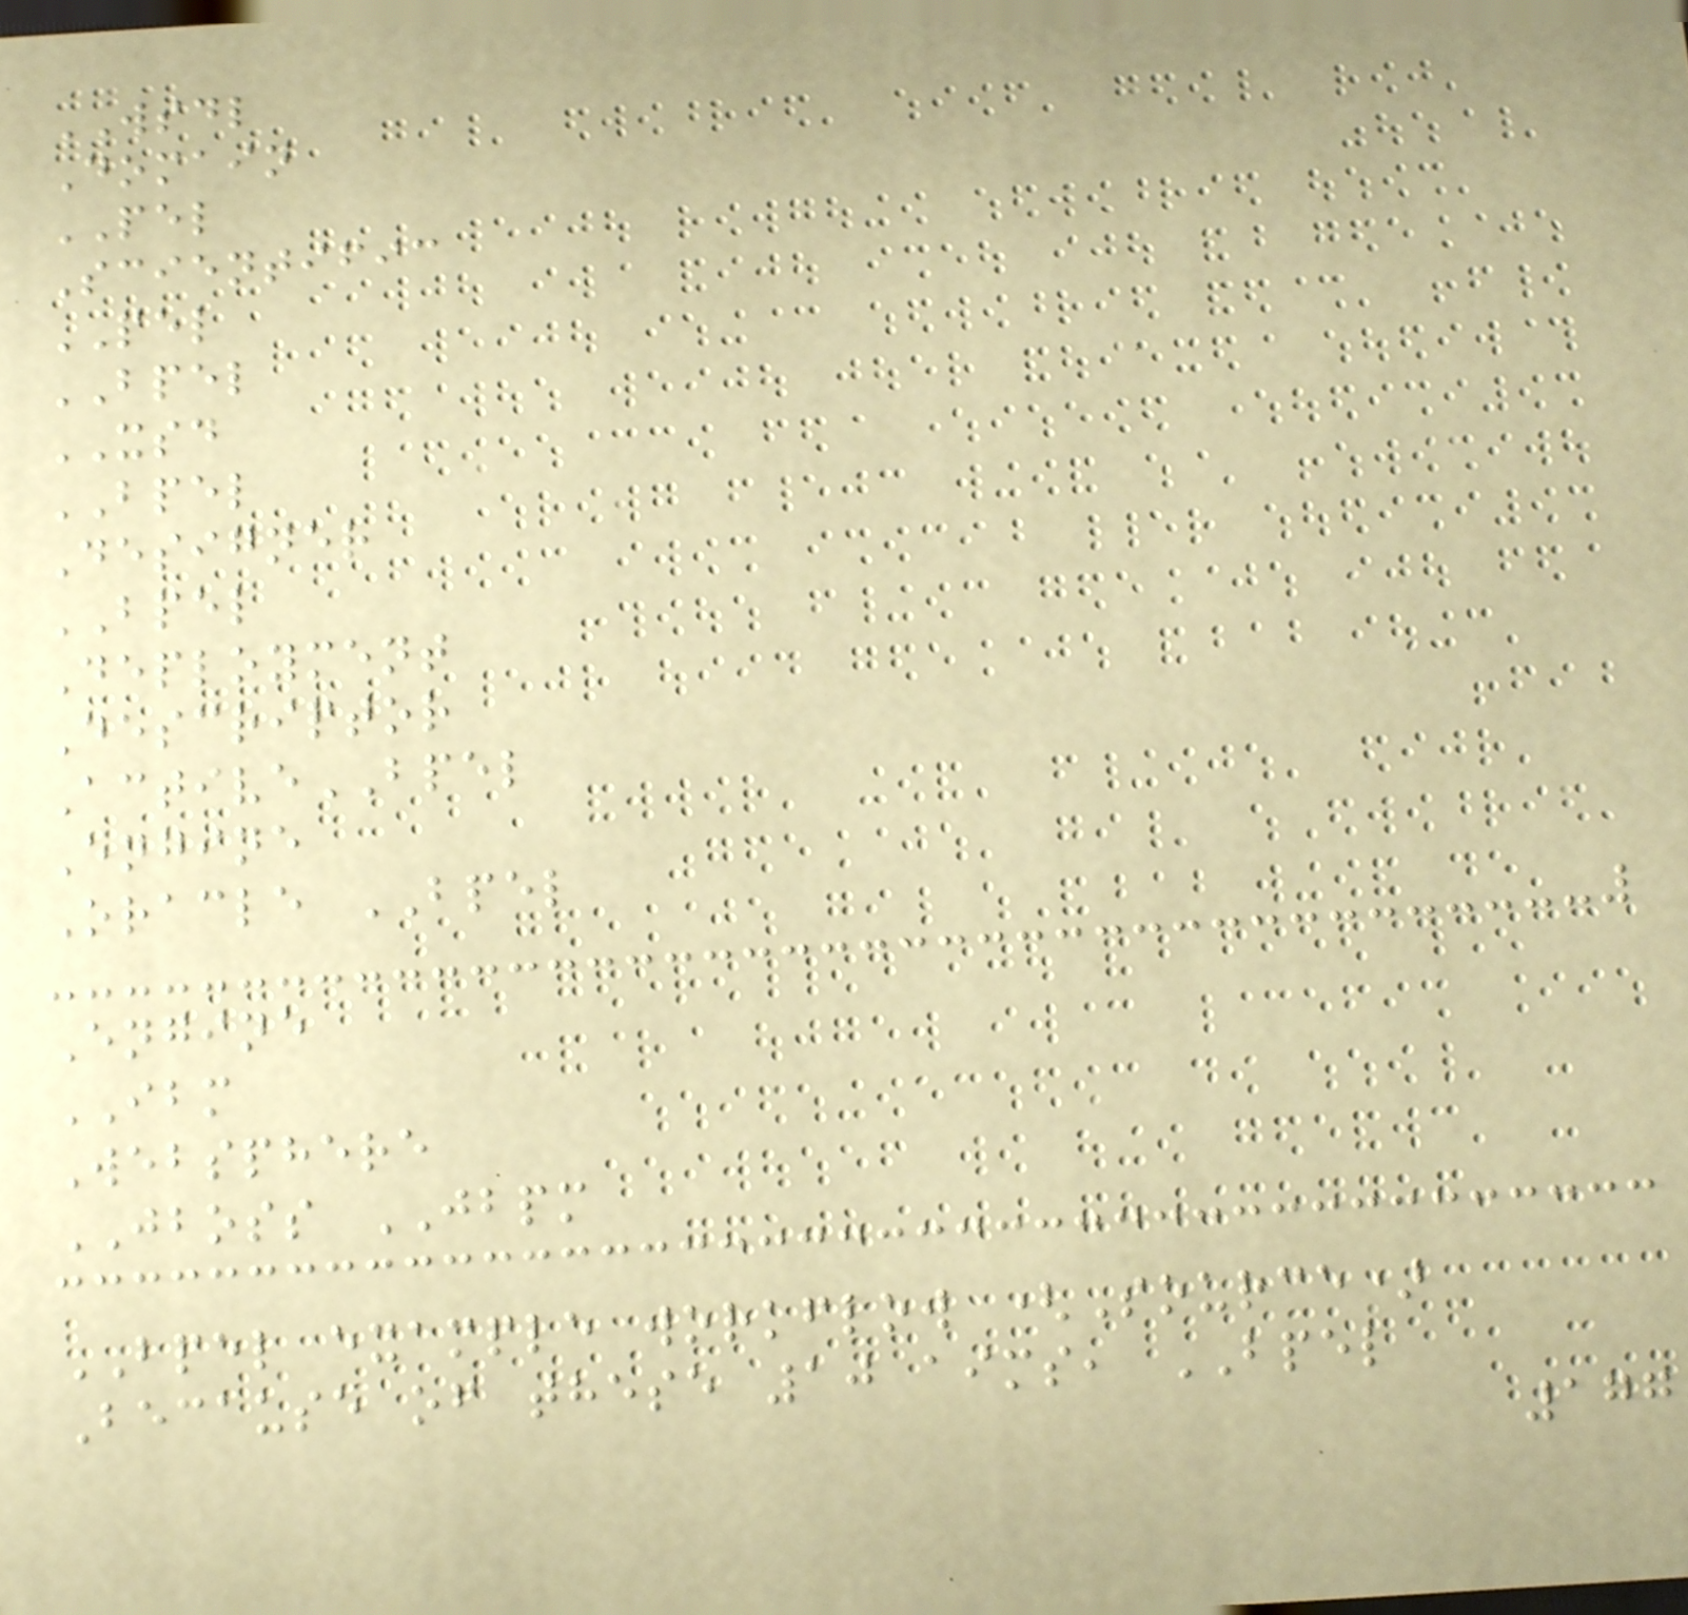WSDL
Domain
PEL
Scientific
PEL
BPEL
XSD
BPEL
Designer
BPEL
Deployment
Descriptor
ActiveBPEL
Engine
Oracle BPEL
Engine
IBM
Websphere
JBOSS JBPM
BPEL example workflow (Source)
Because of these 10 aims, BPEL
177
